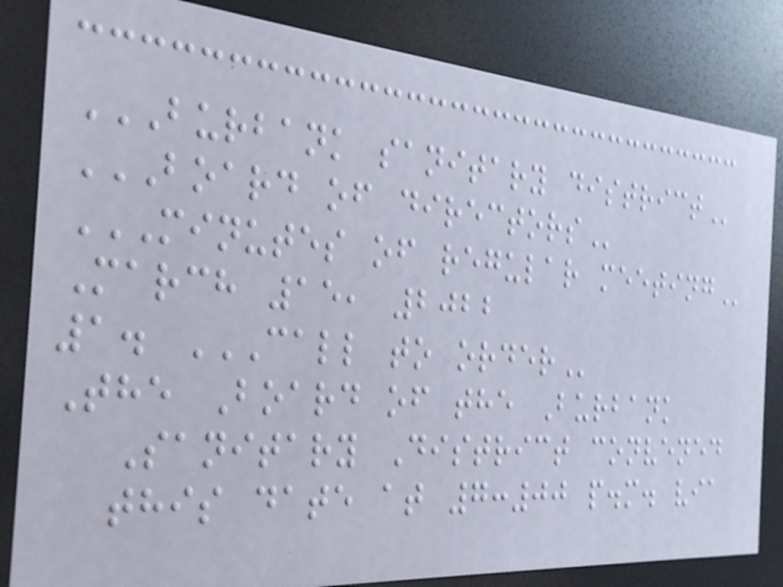BURBANK SANITARY DISTRICT
BOARD OF DIRECTORS
MINUTES OF REGULAR MEETING
March 15, 2022
1. CALL TO ORDER
The Board of the Burbank
Sanitary District convened
this date at 7:00 p.m. via
